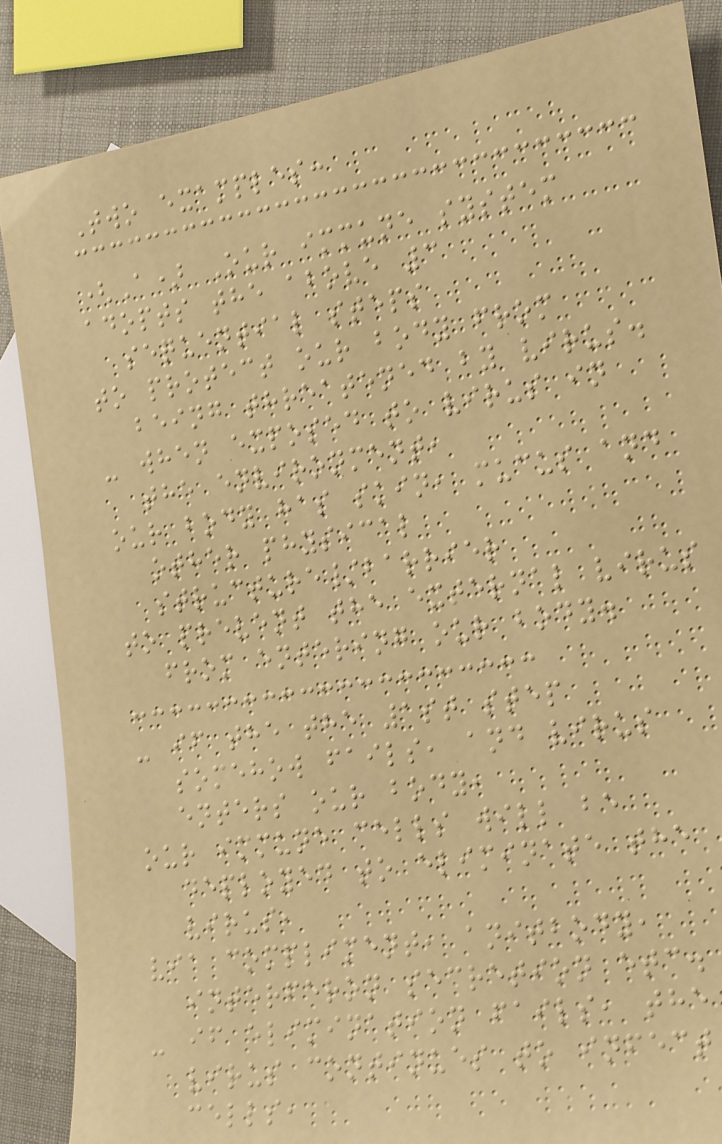Two examples:
(A) Our immune system
adopts the above 3
sequential steps
to protect our body from
being threatened by virus.
- when exposed to virus in
the environment,
our body has skin, mucus and
other physical
structure/barrier
to prevent the external virus
from entering our body.
- if the the 1st step
somehow fails, and virus
enters our body,
our immune cells will be
deployed to eliminate the
virus,
via compliment, anitbody,
interferon secretion etc.
- if elimination fails, the
virus continues to infect
cells,
